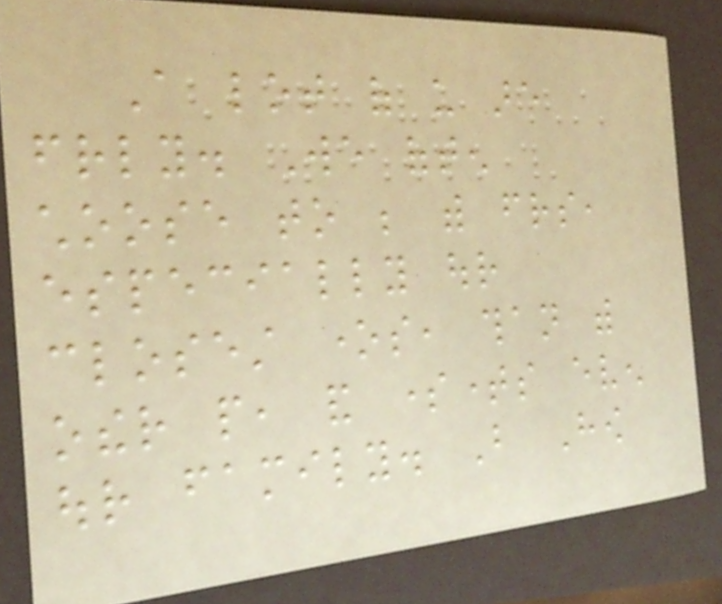A lot of us are
friendly. We often
choose to be with friends,
especially our
closest ones, than with
other people, and sometimes even
our family. But How
